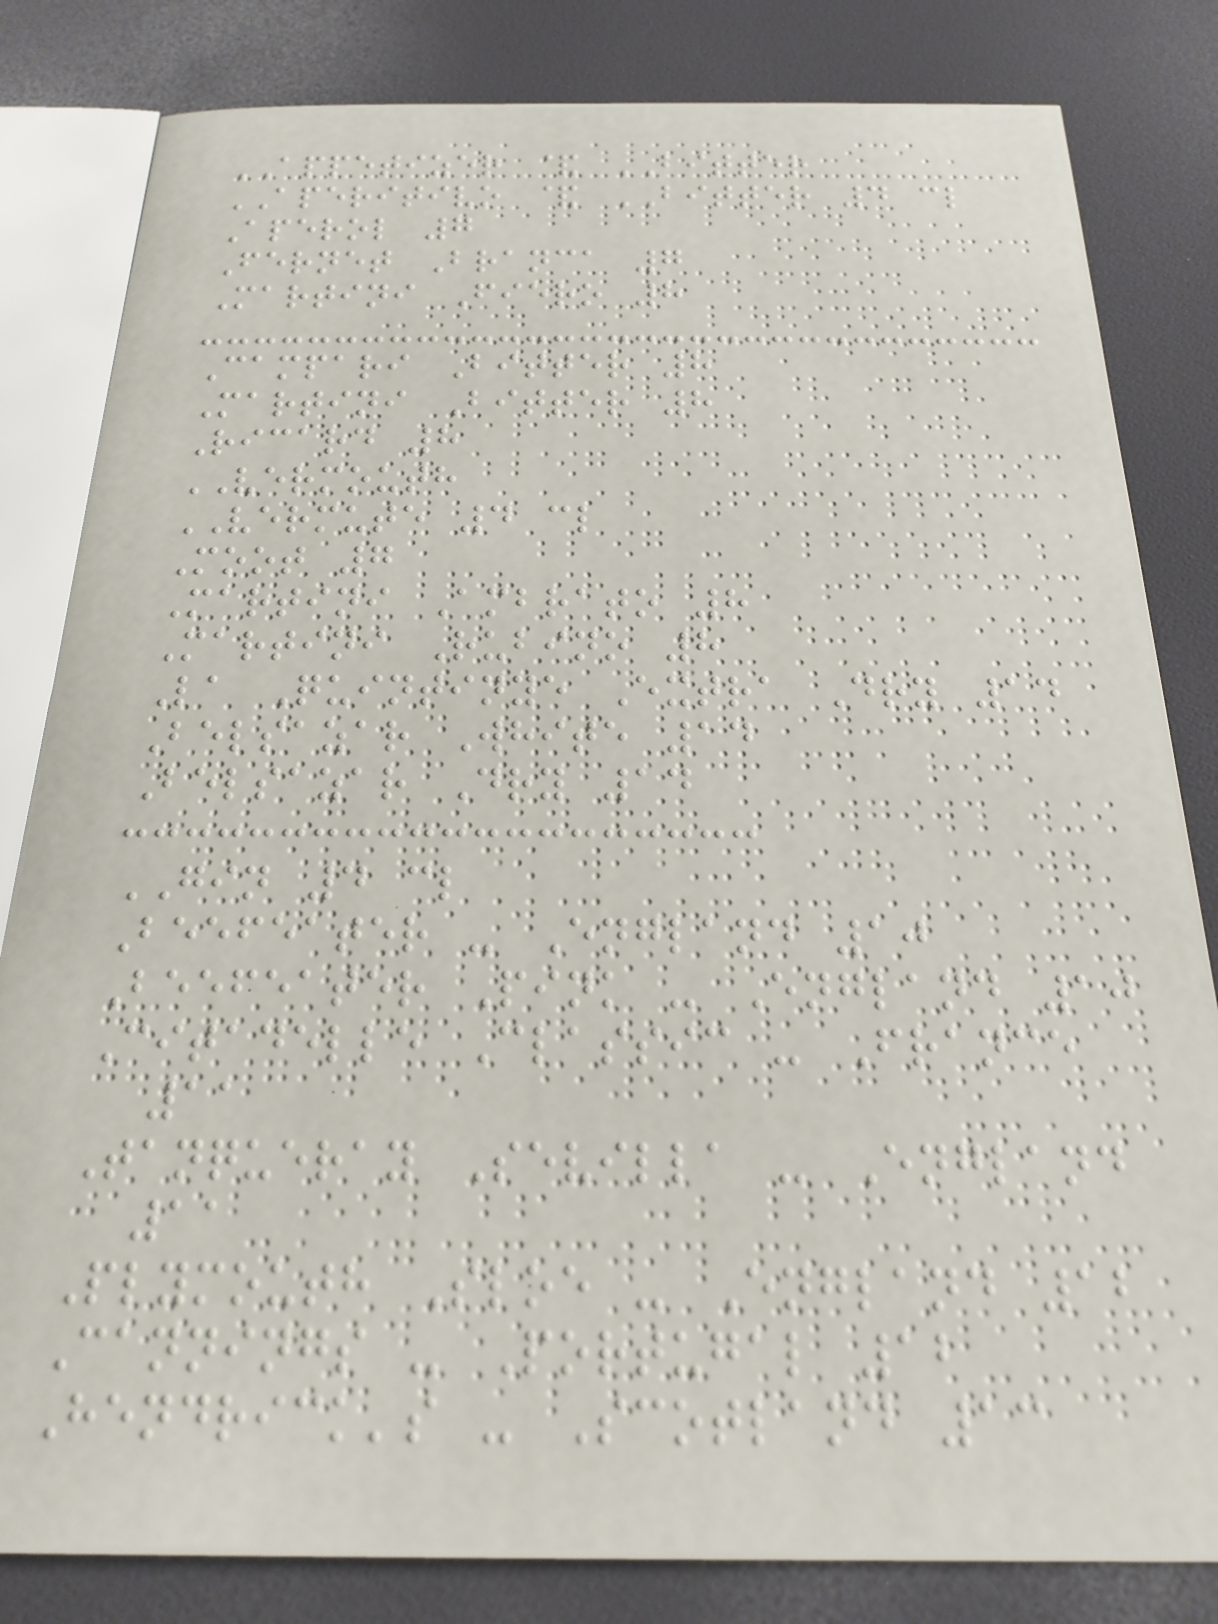APPETIZER & BITTER
APERITIVO & BITTER 4 cl
Aperol 7
Fernet Branca 7
Martini Fiero 8
Campari Bitter 8
Martini Bitter 8
Ricard 8
VERMOUTH
VERMUTE 4 cl
Moot 7
Martini Ambrato 8
Martini Rubino 8
La Quintinye Extra Dry 14
Belsazar White 14
Belsazar Dry 14
GIN 4 cl
Beefeater - England 10
Beefeater Pink - England 10
Citadelle Classic - France
11
Tanqueray Sevilla - England
11
Plymouth Sloe - England 12
Cannings - Portugal 12
Hendrick's - Scotland 13
